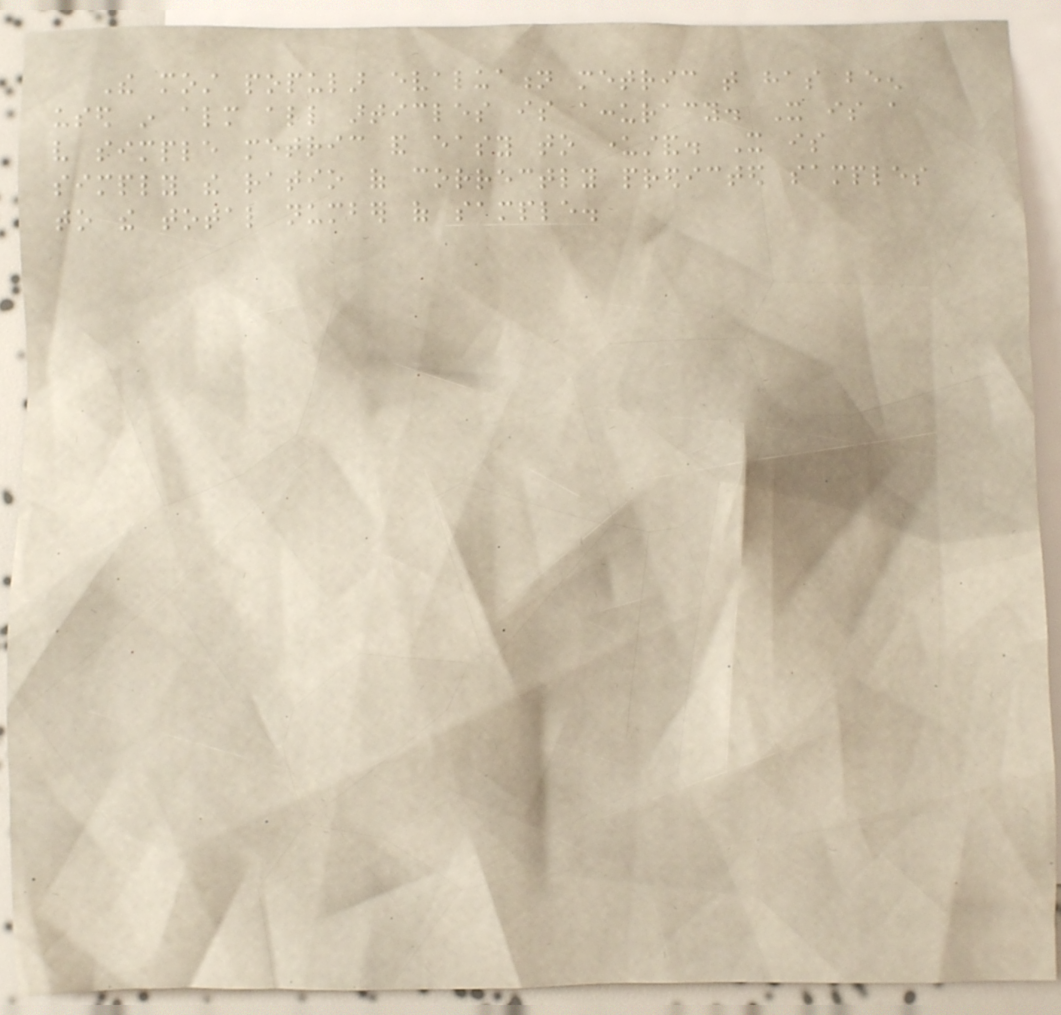The most popular evaluation metric that has been
used in almost all articles is accuracy. It is a
very simple metric and easy to understand. It is
simply the ratio of correctly predicted samples
to the total number of sample.
